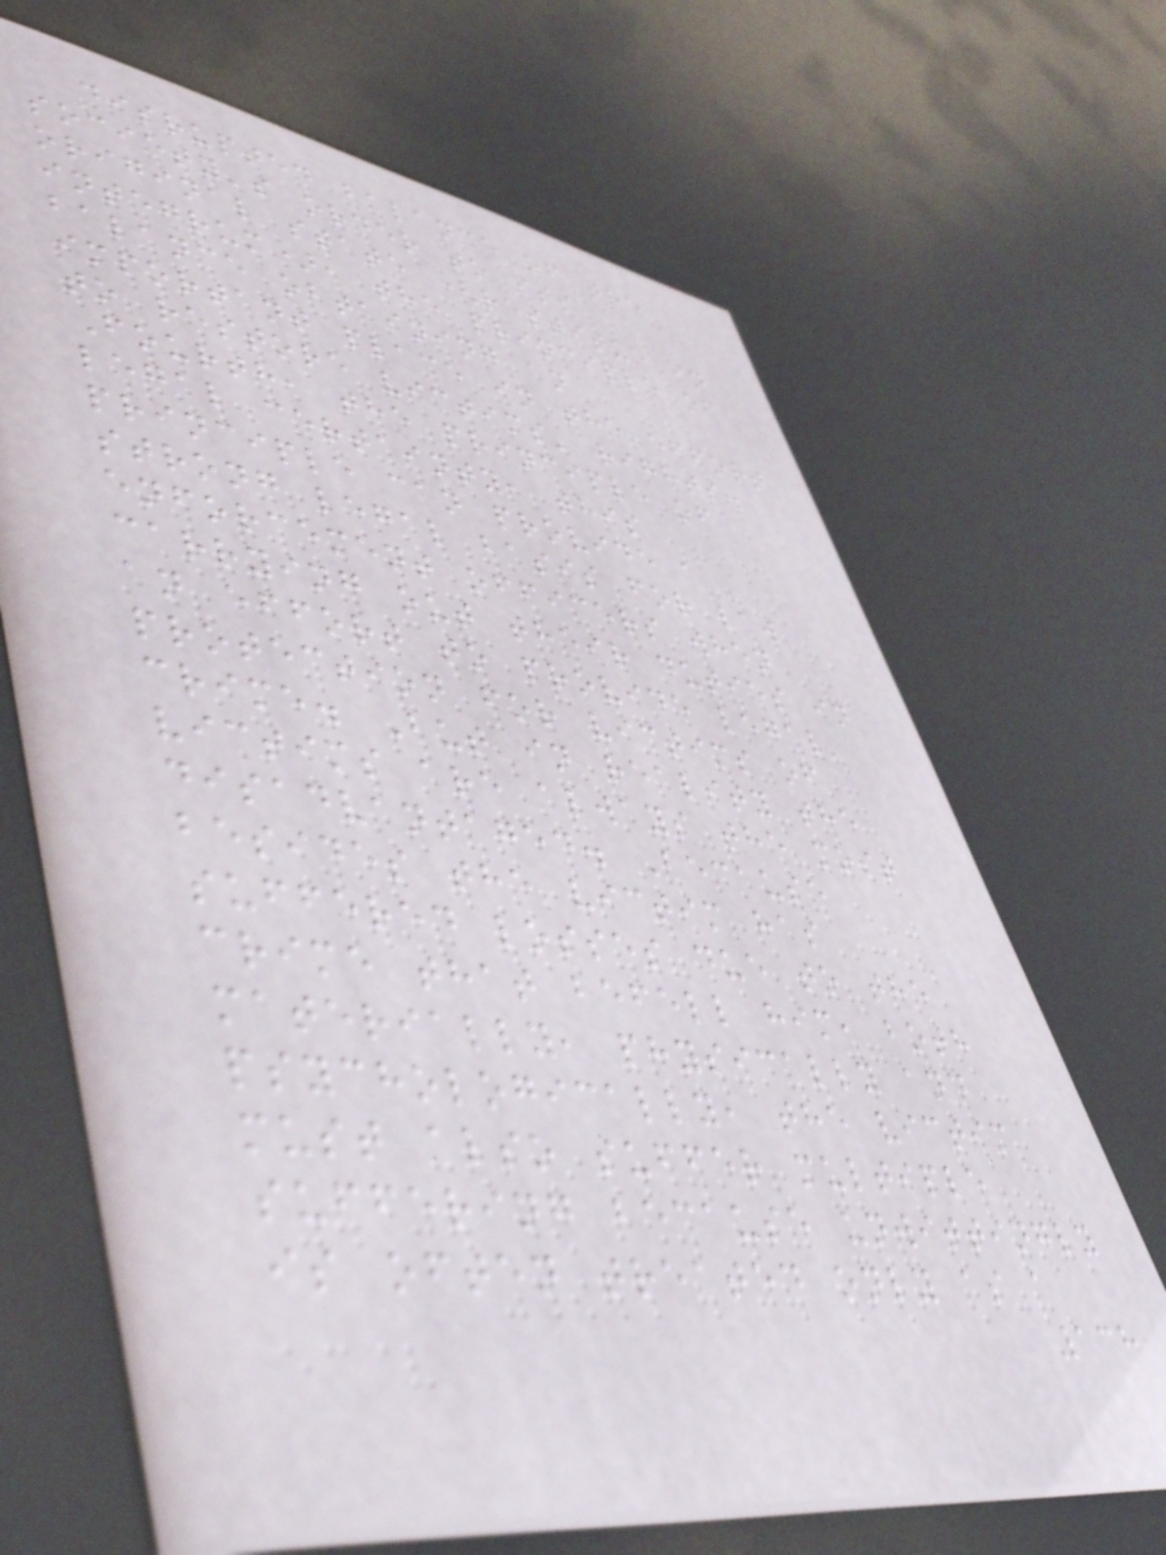disrupted balance of the
society's order to its
original state (restituo in
integrum), the principle of
balance obtaining an
important place in the effort
to restore victims' rights.
Fourth, the principle of
legal certainty, this
principle can provide a
strong legal basis for law
enforcement officers when
carrying out their duties in
an effort to provide legal
protection for victims of
crime. But in reality the
victims are always the most
disadvantaged. Because
besides the victim has
suffered losses due to the
crime that befell him, both
materially, physically and
psychologically, the victim
must also suffer multiple
suffering because unwittingly
is often treated only as a
138
